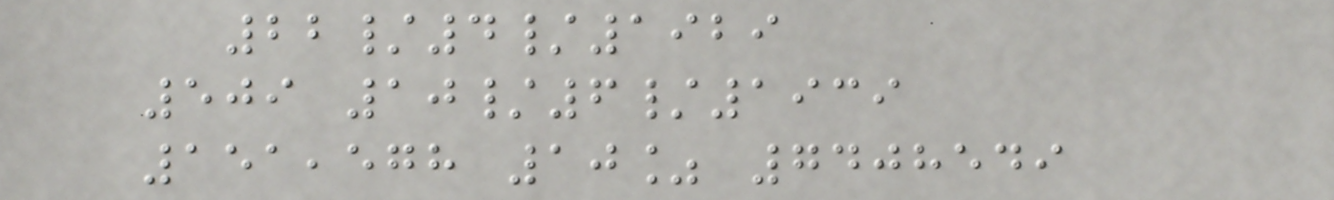22/4/1929
509 10/6/1939
151,578 10% 7408549
